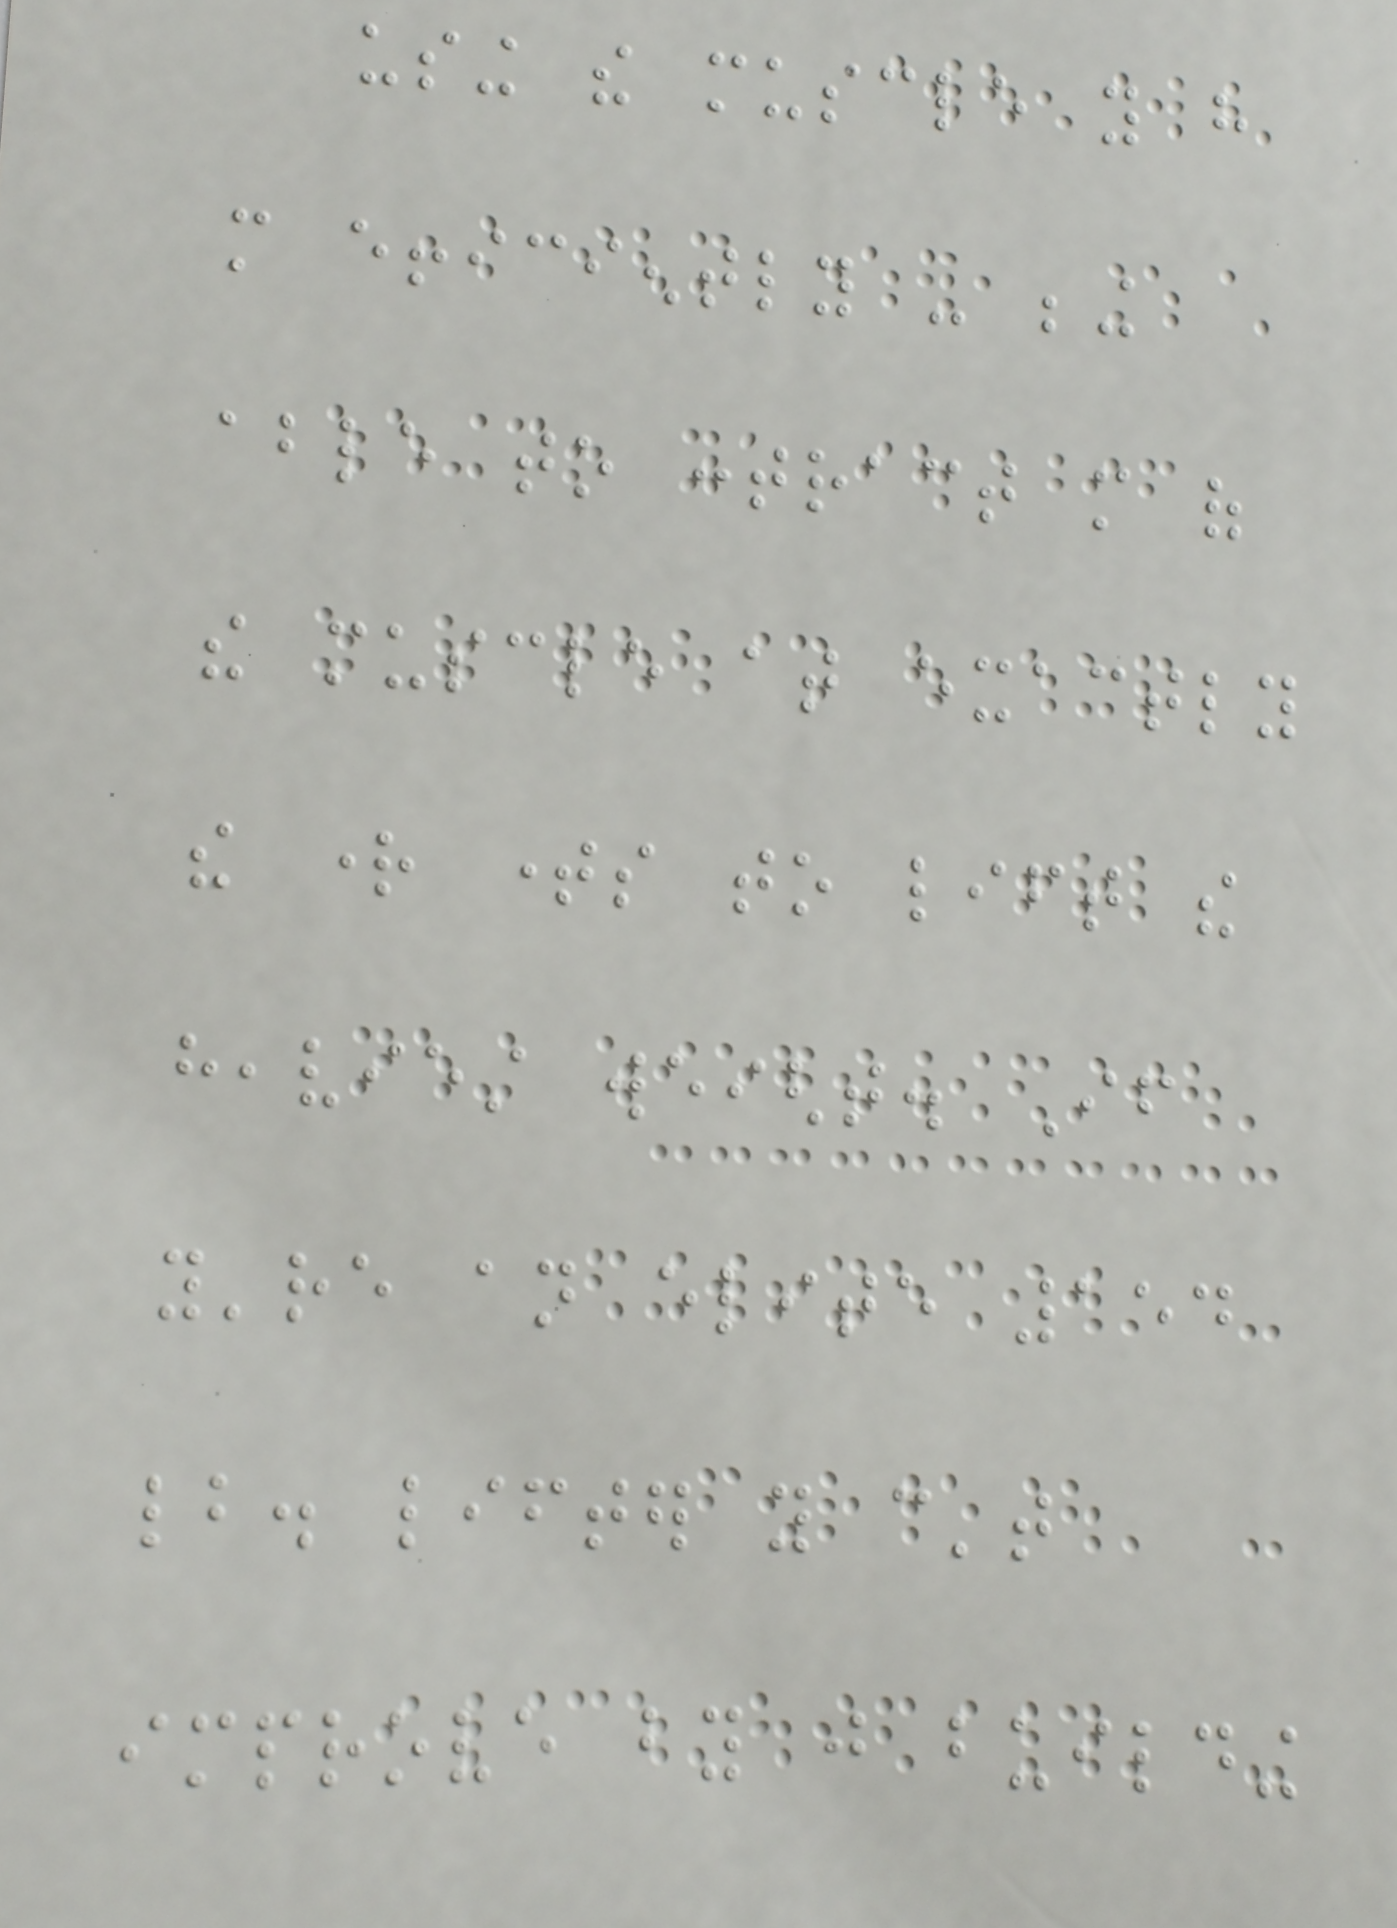using the muscle you have
more efficiently - being
able to contract more of
the muscle at exactly
the right times to lift the
heaviest weight. If
you're an elite 154
lb. lifter you can't
improve by just building
